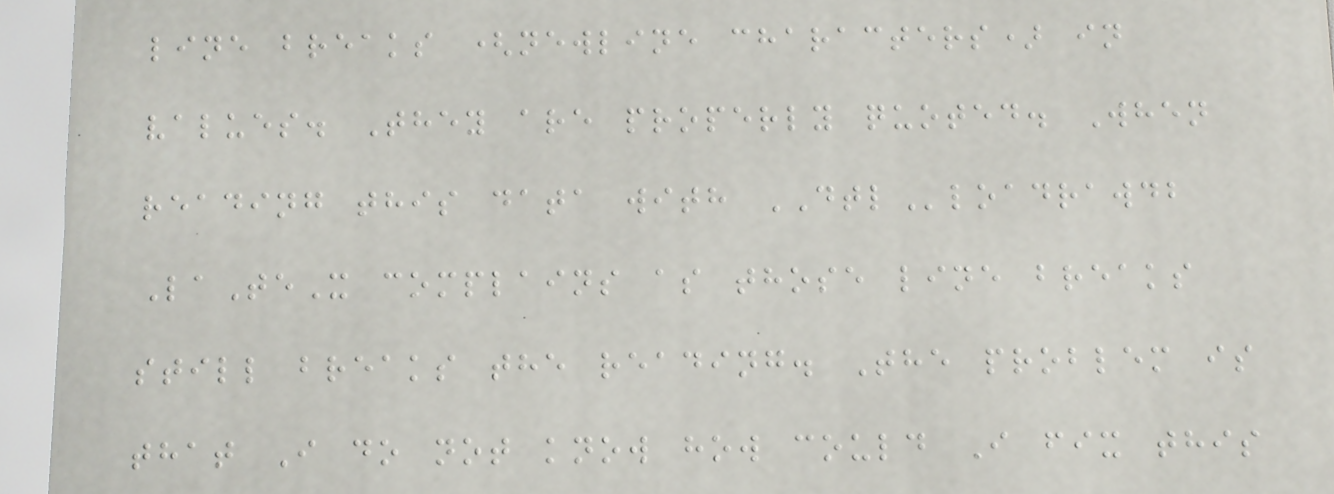line breaks (newline characters) in
values. They are properly quoted. When
reading this data with DTLloadrawdb
LaTeX complains as those line breaks
still breaks the reading. The problem is
that I do not know how could I fix this
